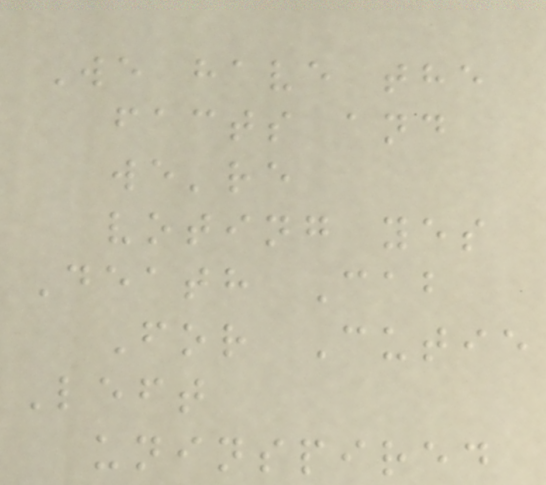We have the
facts and
we're
voting yes
Death Cab
For Cutie
Left
uninspired
